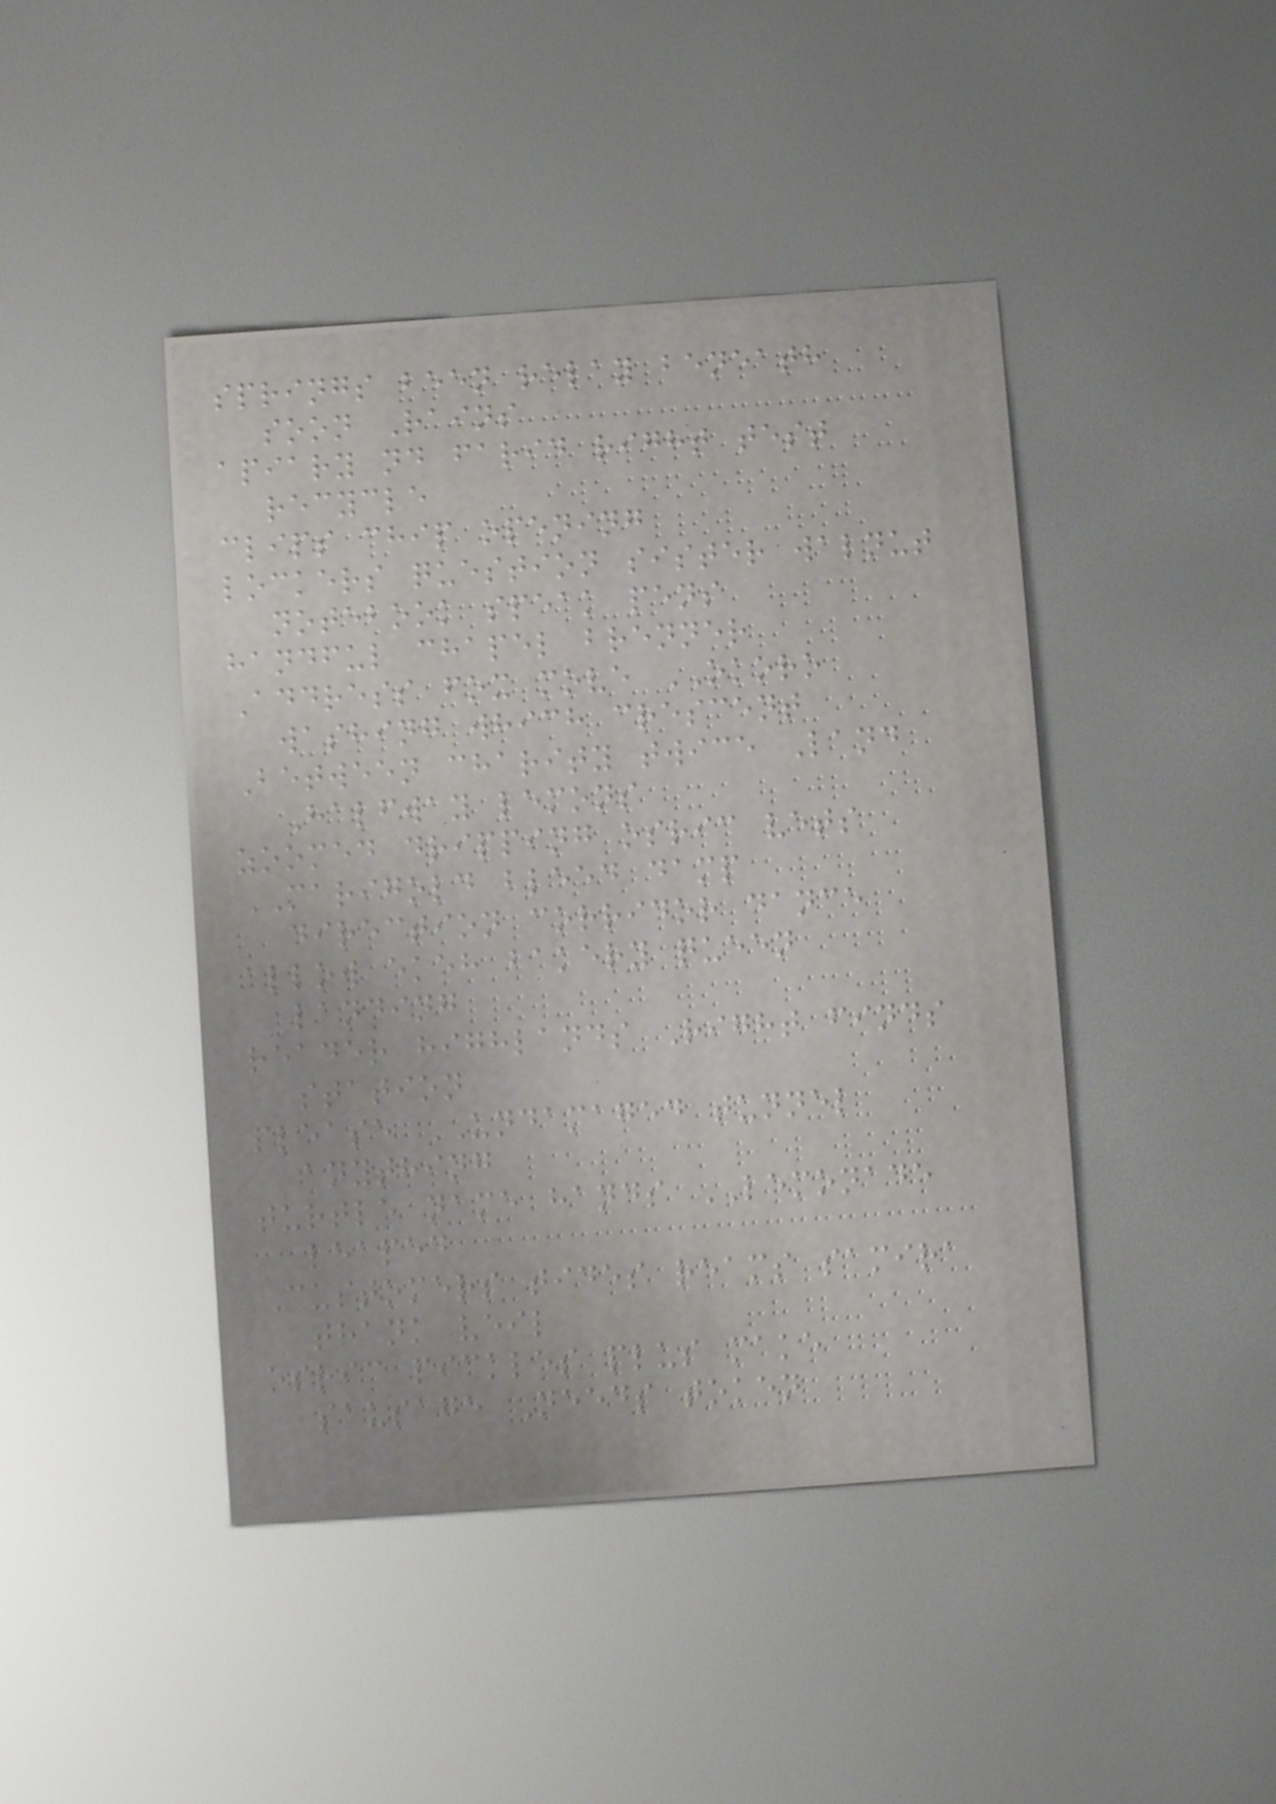springs been relay beneath
soon Rains
apiary nd farid right test
recycle
clips chip opening
lockers question sister walnut
notebook speak pens
handful chapel brenner
Address fox move OKORO
washing which crescent
Between charity twice Land
Halfway lemons
zoomed dripping osric vets
MARIGOLD bleed damp
direction corridor dance
allow ekeh bakery queen
landing
reader highlands Right finds
station
please UNDAMAGED tunnel
anything
turtle name hands LEMONADE
leaped
Customers tides reams samira
thank veil
osric pickles plus make
sausage Needs token
